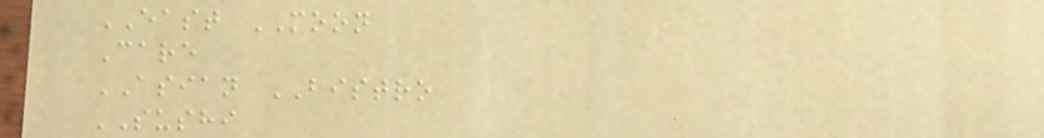EAST MOON
Care
ASIAN BISTRO
SUSHI
